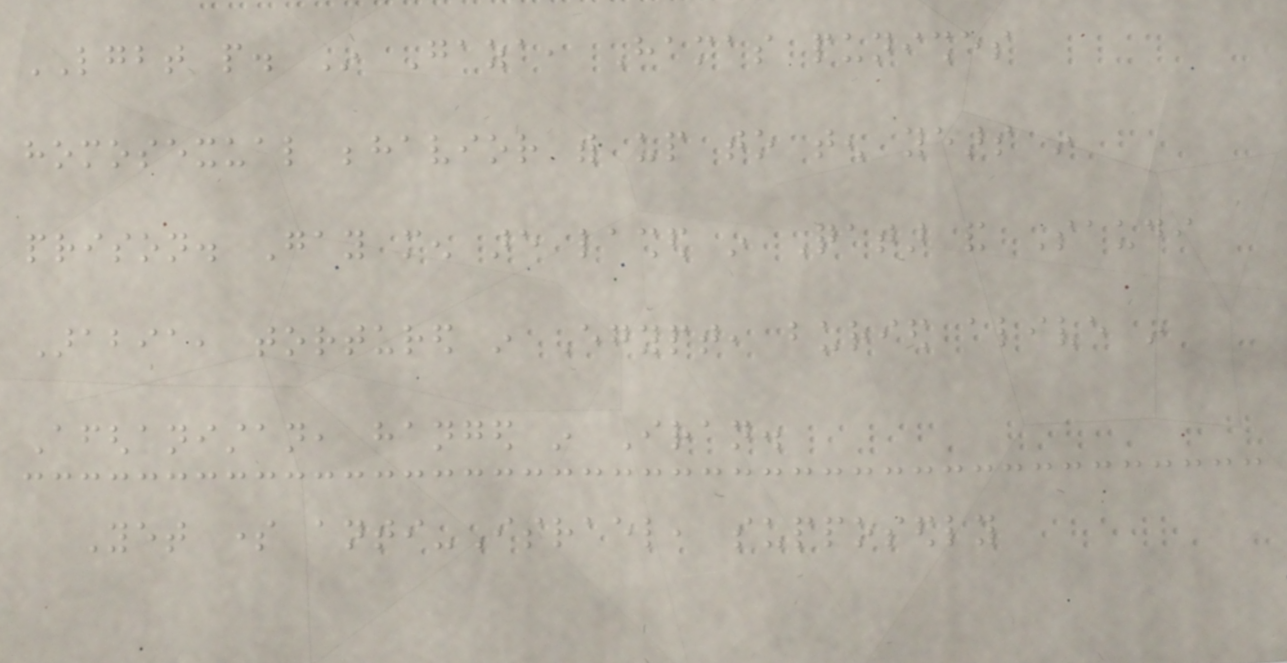LGBT people. In Gaza, Hamas punishes
homosexual behavior with up to ten years in
prison. Gay men are lashed in Qatar and Saudi
Arabia, tortured in Egypt, buried alive in
Afghanistan, hanged in Iran.
Yet some anti-Israel, supposedly
